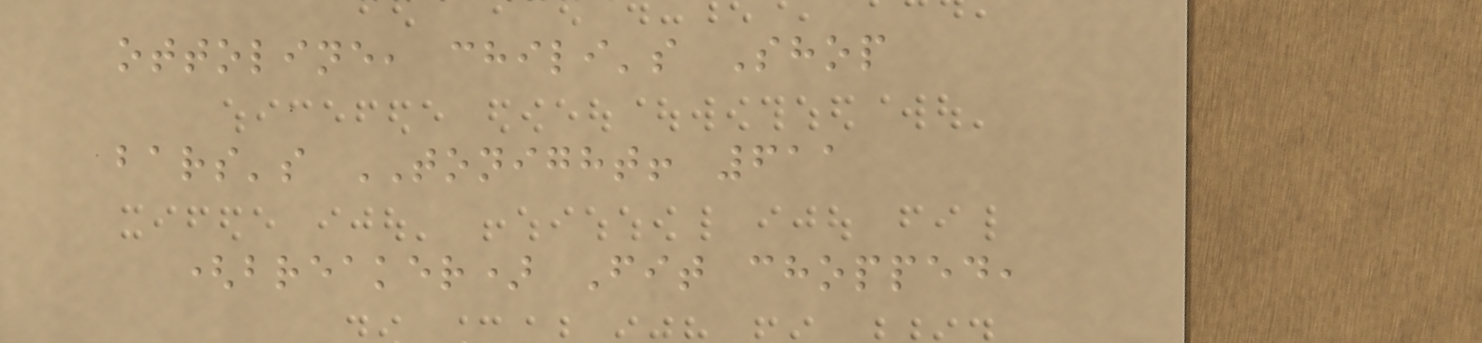ottoline, chili's Shop
bars's TONIGHT! 611
(breaker) Fit chopped,
